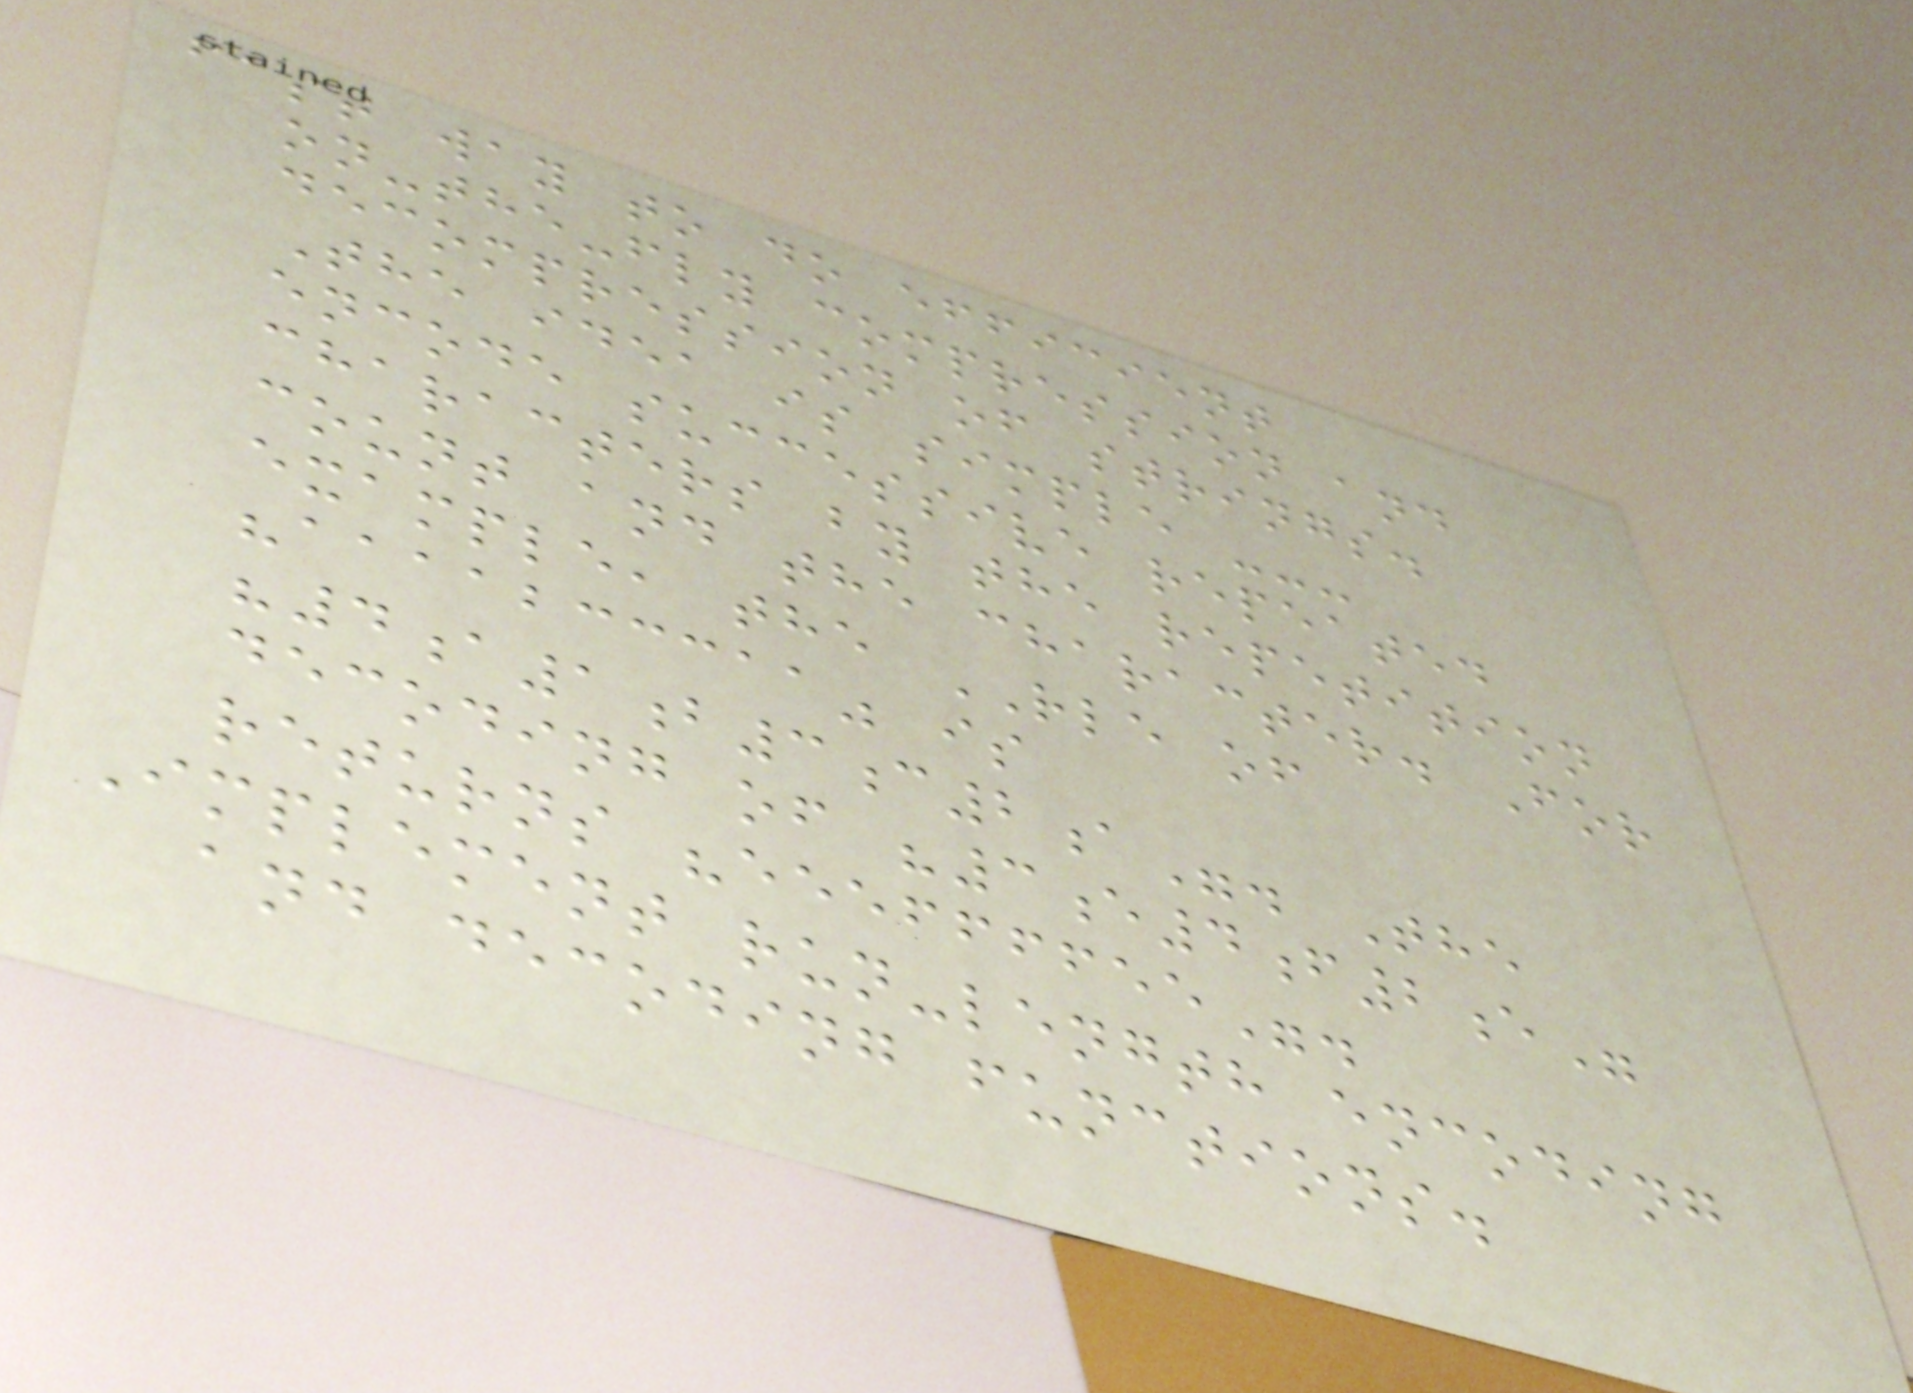fast way to do efficient
on-the-fly compression and
decompression of strings.
The idea is simple ---
encode successive repeated
characters by the repetition
count and the character. For
example, the RLE of
"aaaabcccaa" is
"4a1b3c2a". The
decoding of "3e4f2e"
returns "eeeffffee".
Implement run-length encoding
and decoding functions.
